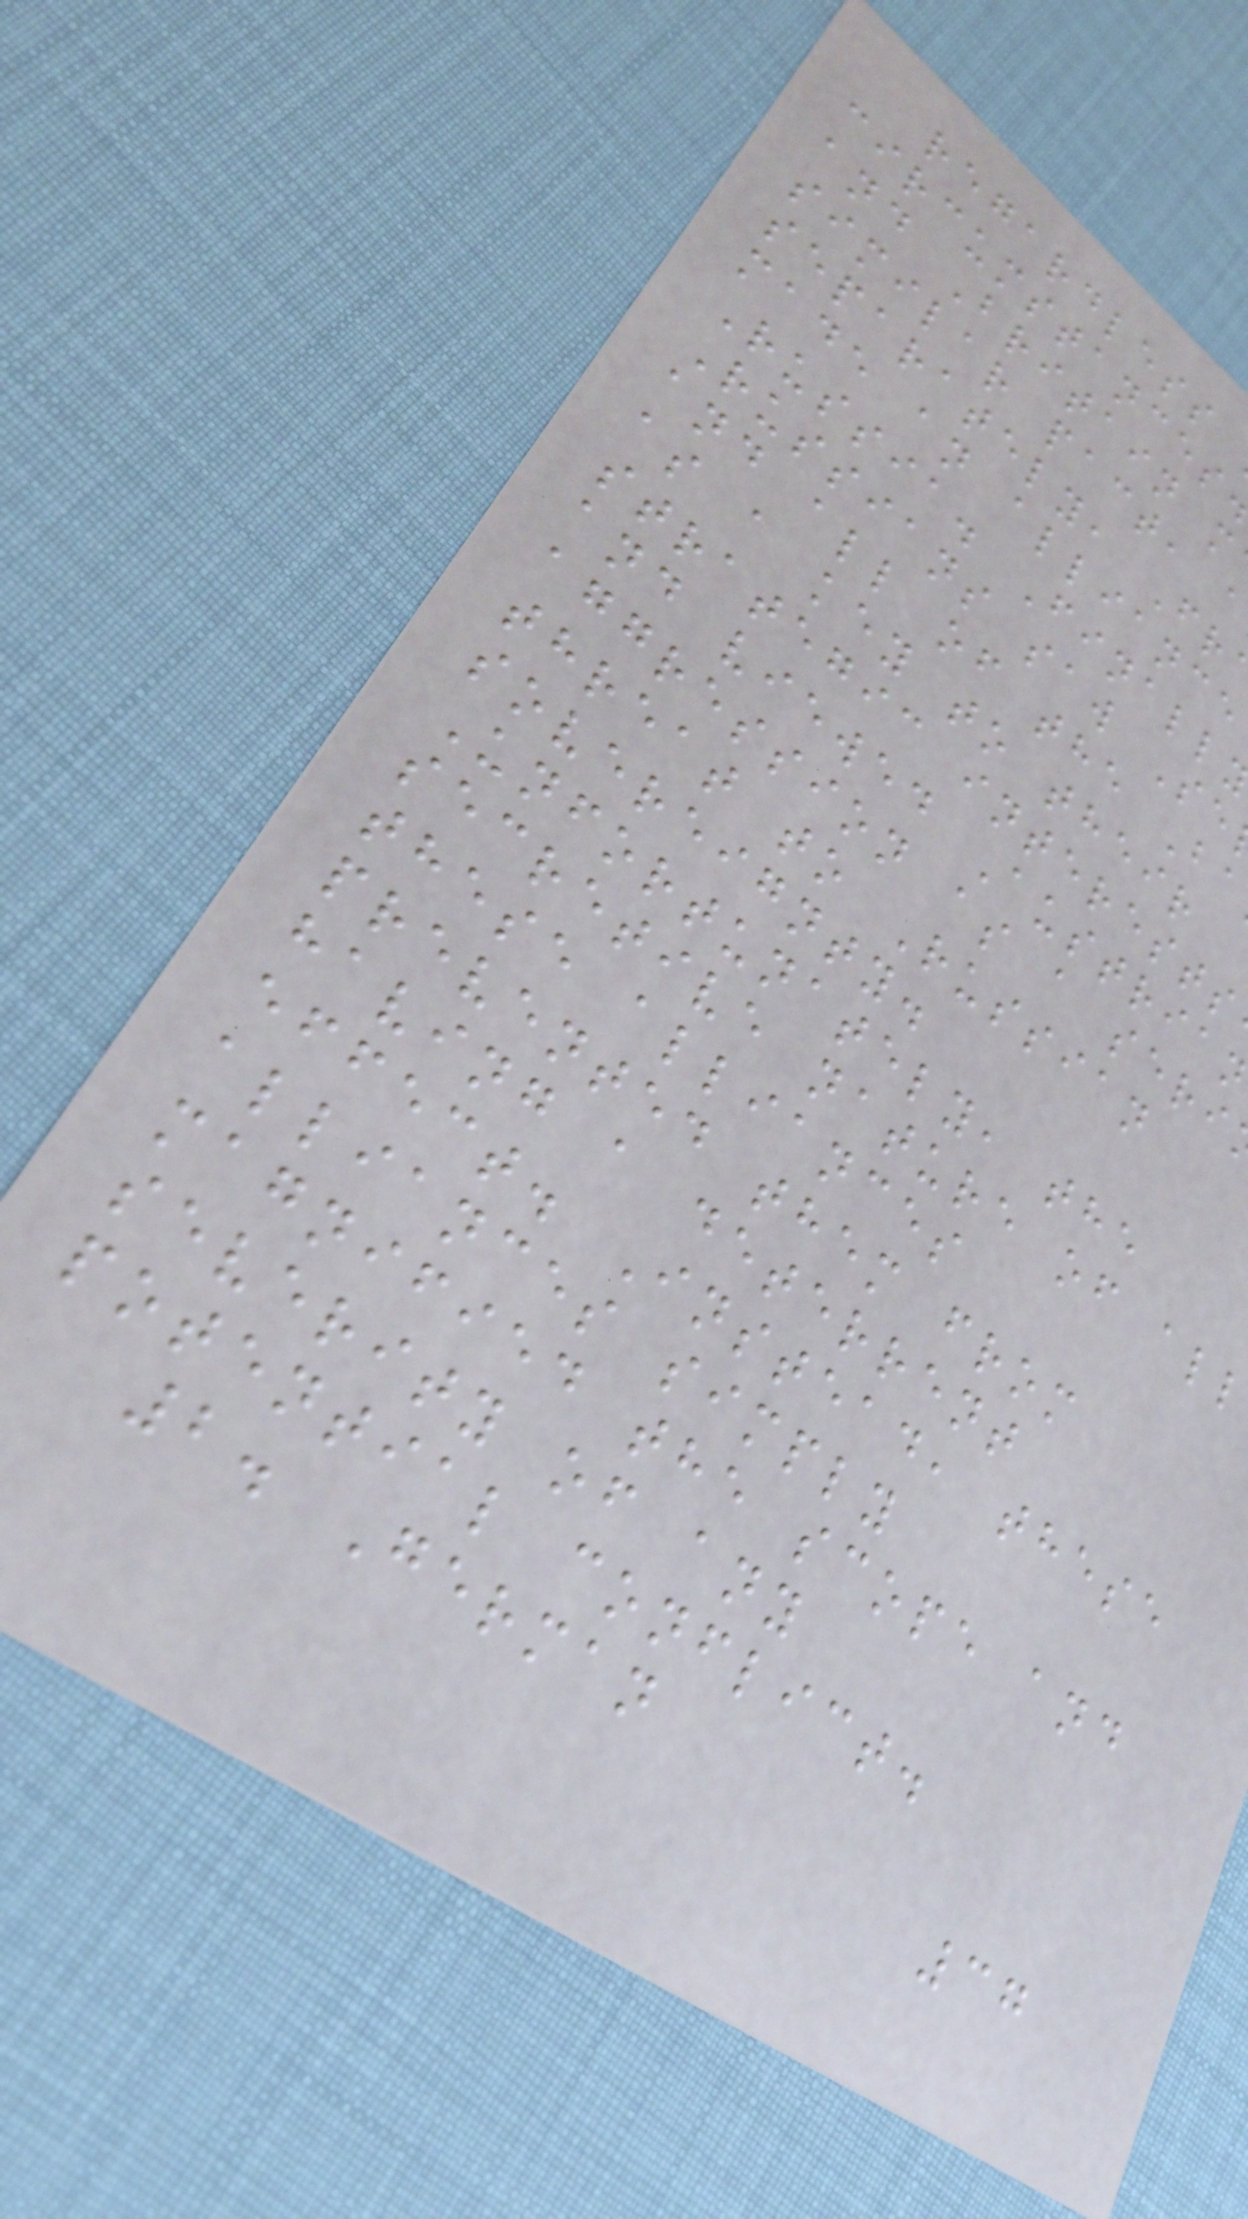regardless
circumstances
and Britain m
similar pact, a
separately, Fr
made an alliance
Russia. Finall
Russians saw Se
and all of the Ba
as a key to their
strategic interests
and viewed Austria
aggression as a seri
threat to Russian
sovereignty.
Unfortunately, the
secretive nature of all
these alliances
prevented them from
having a deterrent
effect. Instead, these
alliances simply
magnified the scope and
severity of any
potential conflict.
2. German
37
